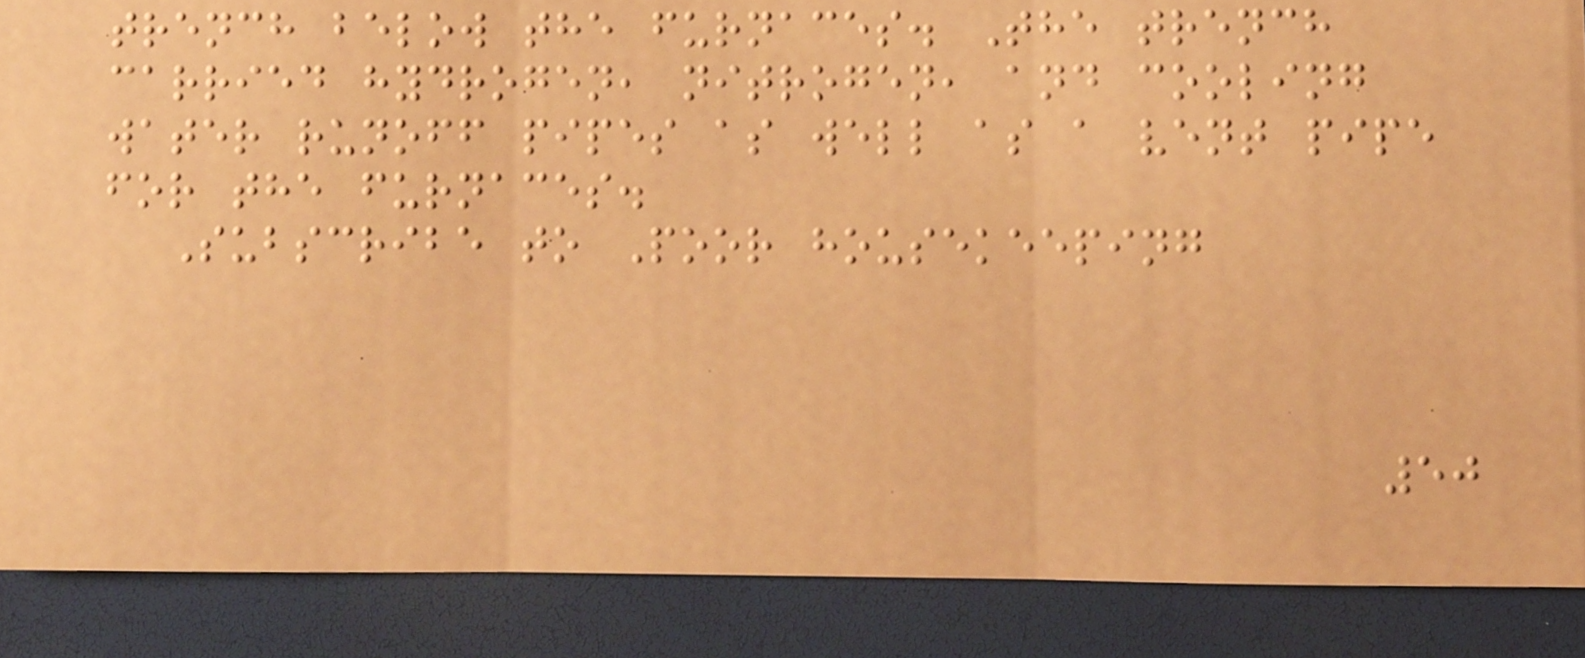trench below the furnaces. The trench
carried hydrogen, nitrogen, and cooling
water runoff pipes as well as a vent pipe
for the furnaces.
Subscribe to Poor housekeeping
50
